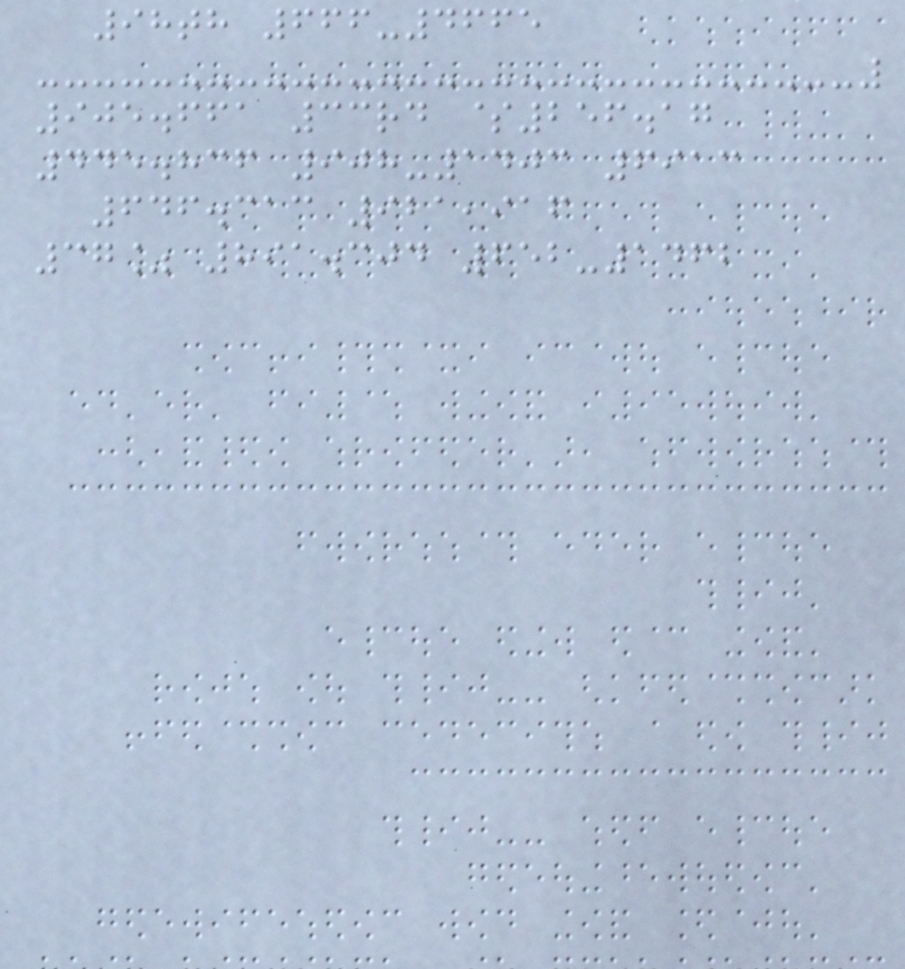98th 666-4665
905.661 33rd $256.17
445.836 908-1403 6913
646.313 921,916
37% 891.304 652-1462
